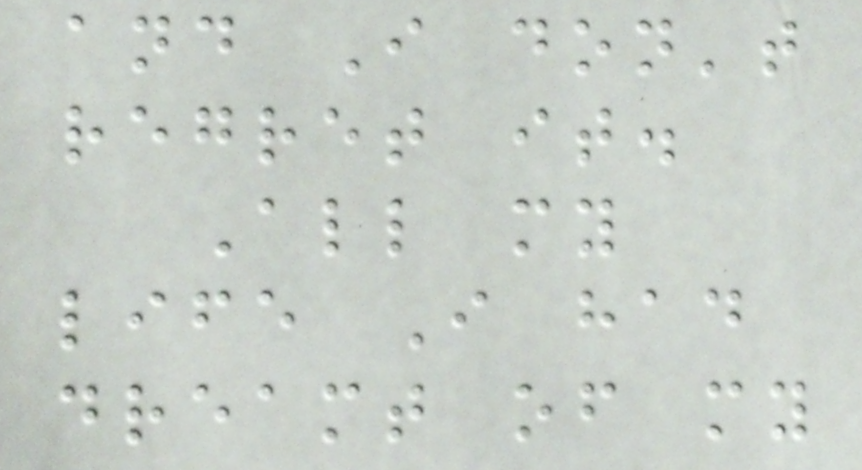and I don't
regret it.
All my
life I had
dreamt of my
